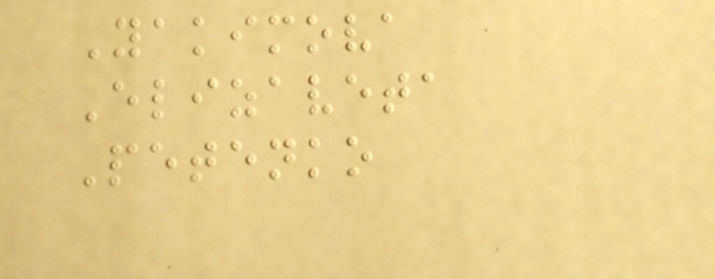Yakimova
Elizaveta
Petenko
